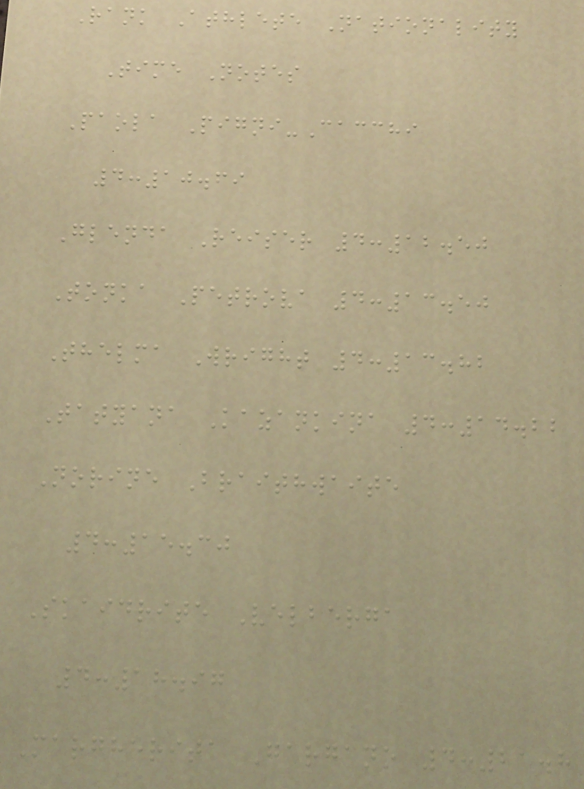Rank Athlete Nationality
Time Notes
Paola Pigni-Cacchi
4:10.69
Glenda Reiser 4:12.50
Tonka Petrova 4:13.50
Thelma Wright 4:13.82
Tatyana Kazankina 4:14.22
Norine Braithwaite
4:15.30
Skaidrite Velberga
4:18.97
Margherita Gargano 4:21.8
